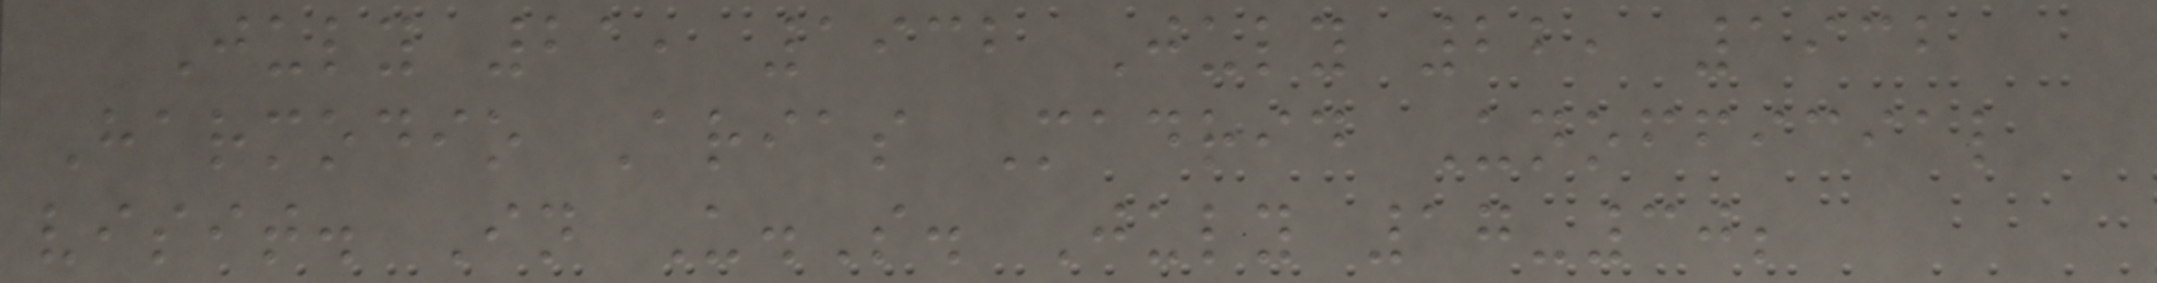July 21, 1932 July 22, 1932
Harmodio Arias Madrid Unofficial
visit. In U.S. July 17-30;
